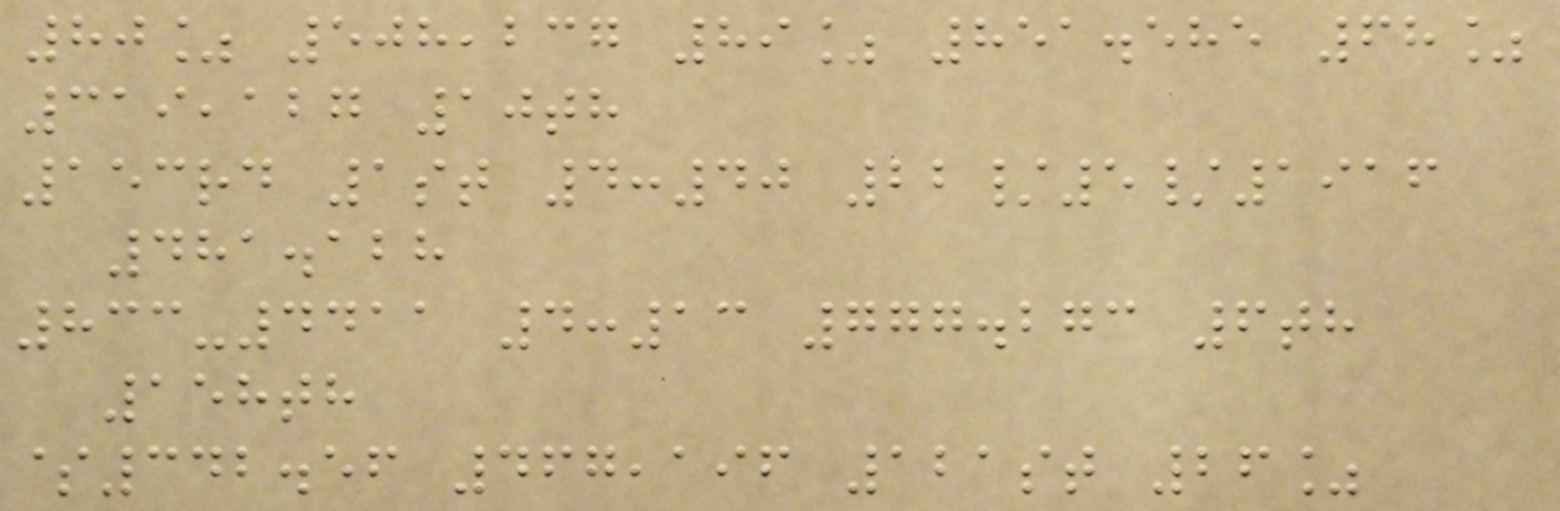80% 508,237 89% 851.585 68%
319,127 10th
153rd 1st 4:40 22/5/1916
481.128
833-4411 4:13 777.273 6th
158th
$342.56 467,196 121st 26%
